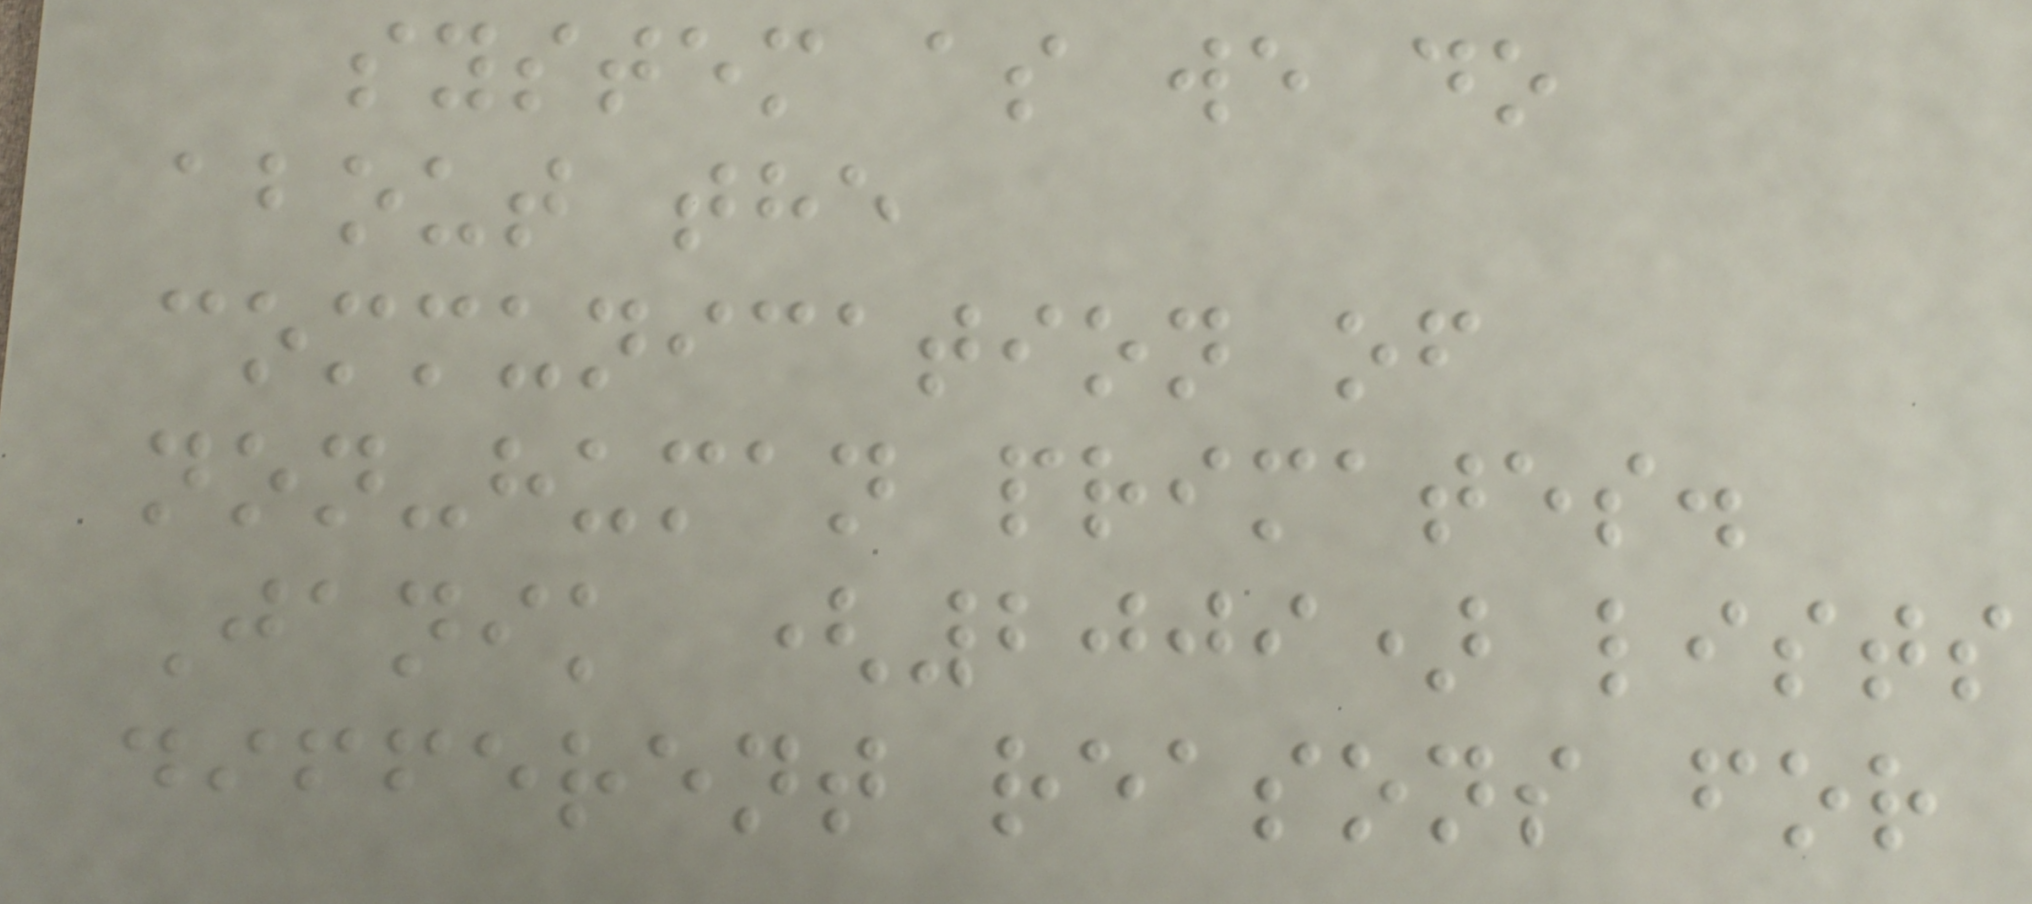system as we do
about the
communication of
non-human primates.
Janik (2009) lists
different reasons for
